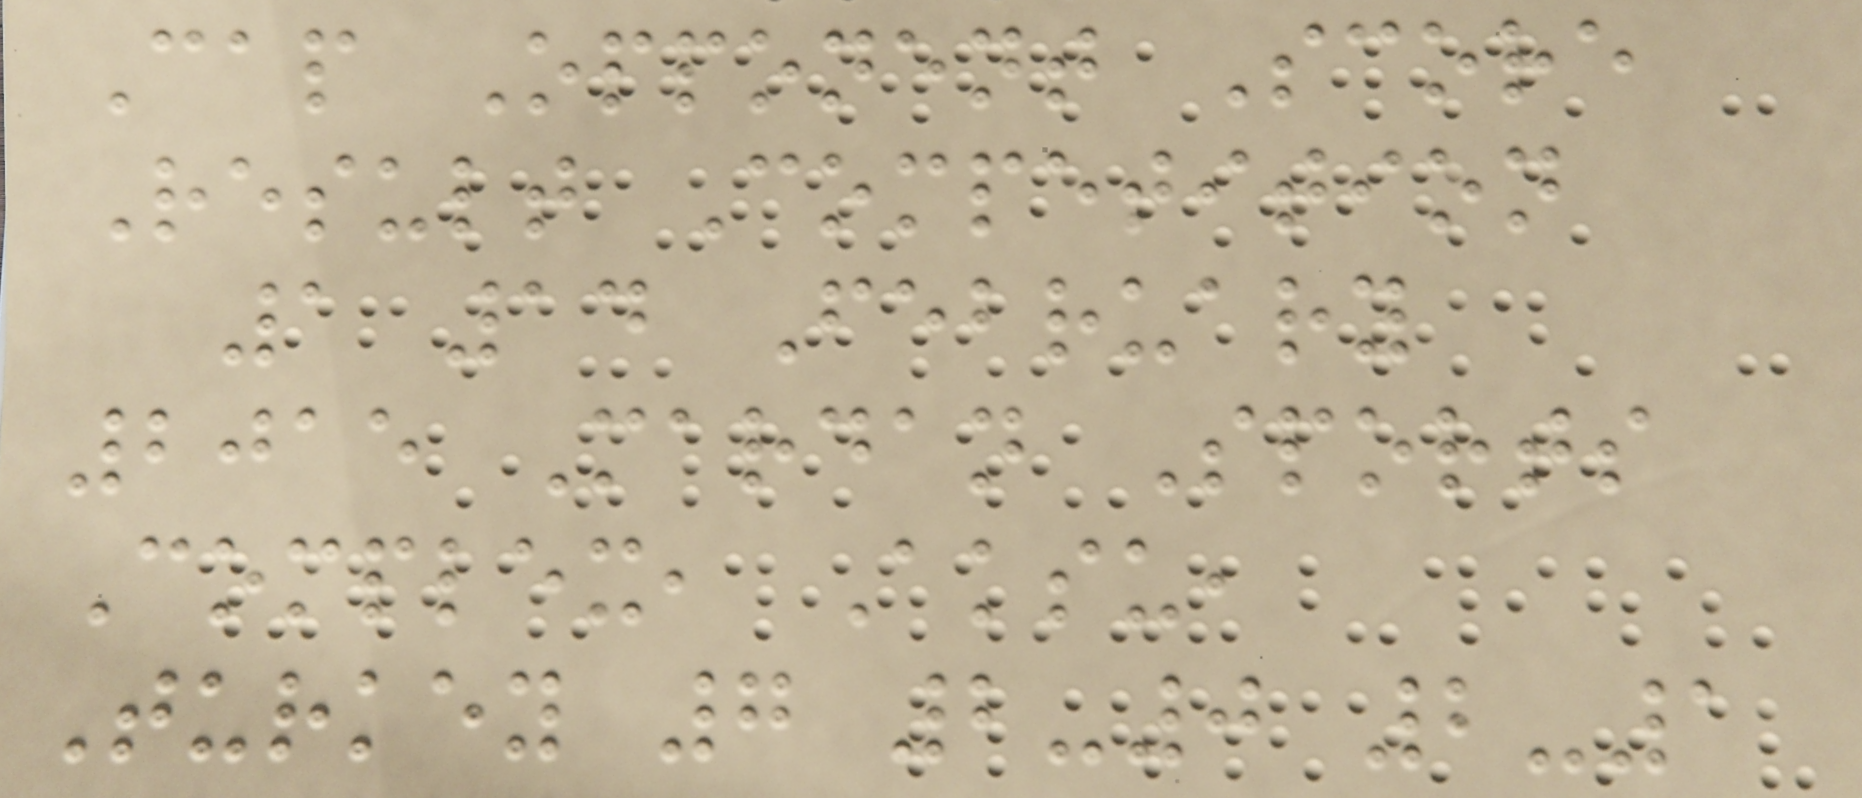Cap Opponent Score
Result Competition
1 14 February
2015 Mardan Sports
Complex, Aksu,
Turkey 7 2-0 2-1
